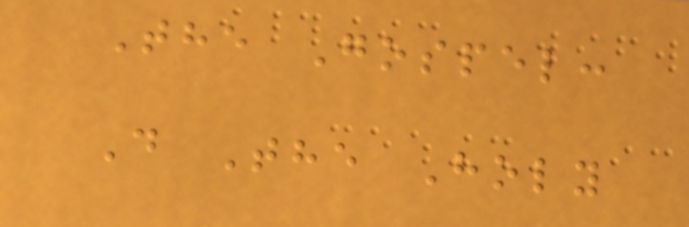The Gospel:
D The Holy
